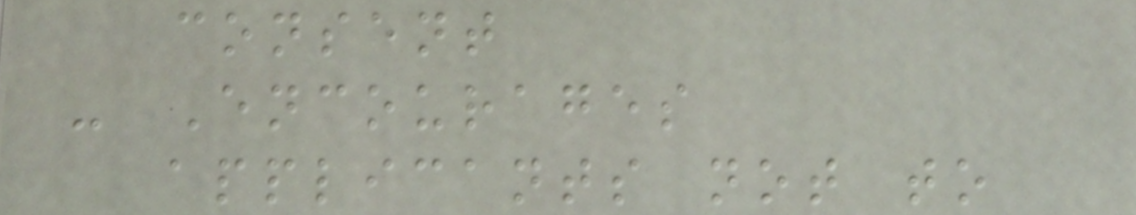consent
- Encourages
applicants not to
